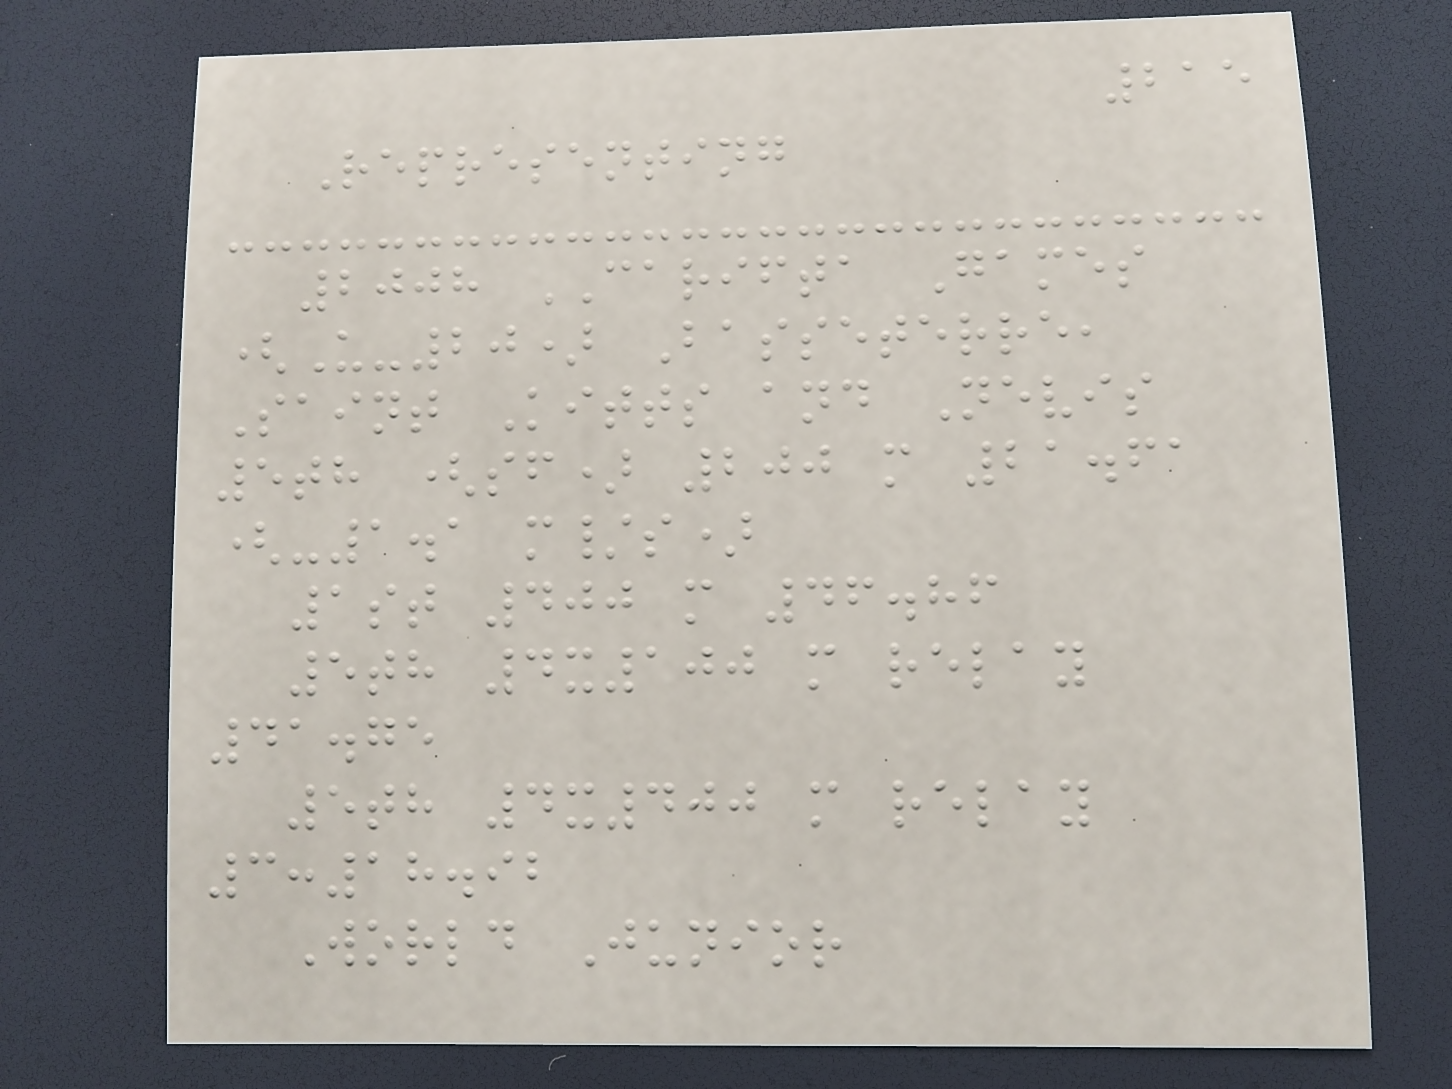215
Representing
2008 CARIFTA Games
(U-20) Basseterre,
Saint Kitts and Nevis
5th (sf) 200 m 21.61
(-1.1 m/s)
1st 400 m 46.86
5th 4x100 m relay
41.75
5th 4x400 m relay
3:18.92
World Junior
